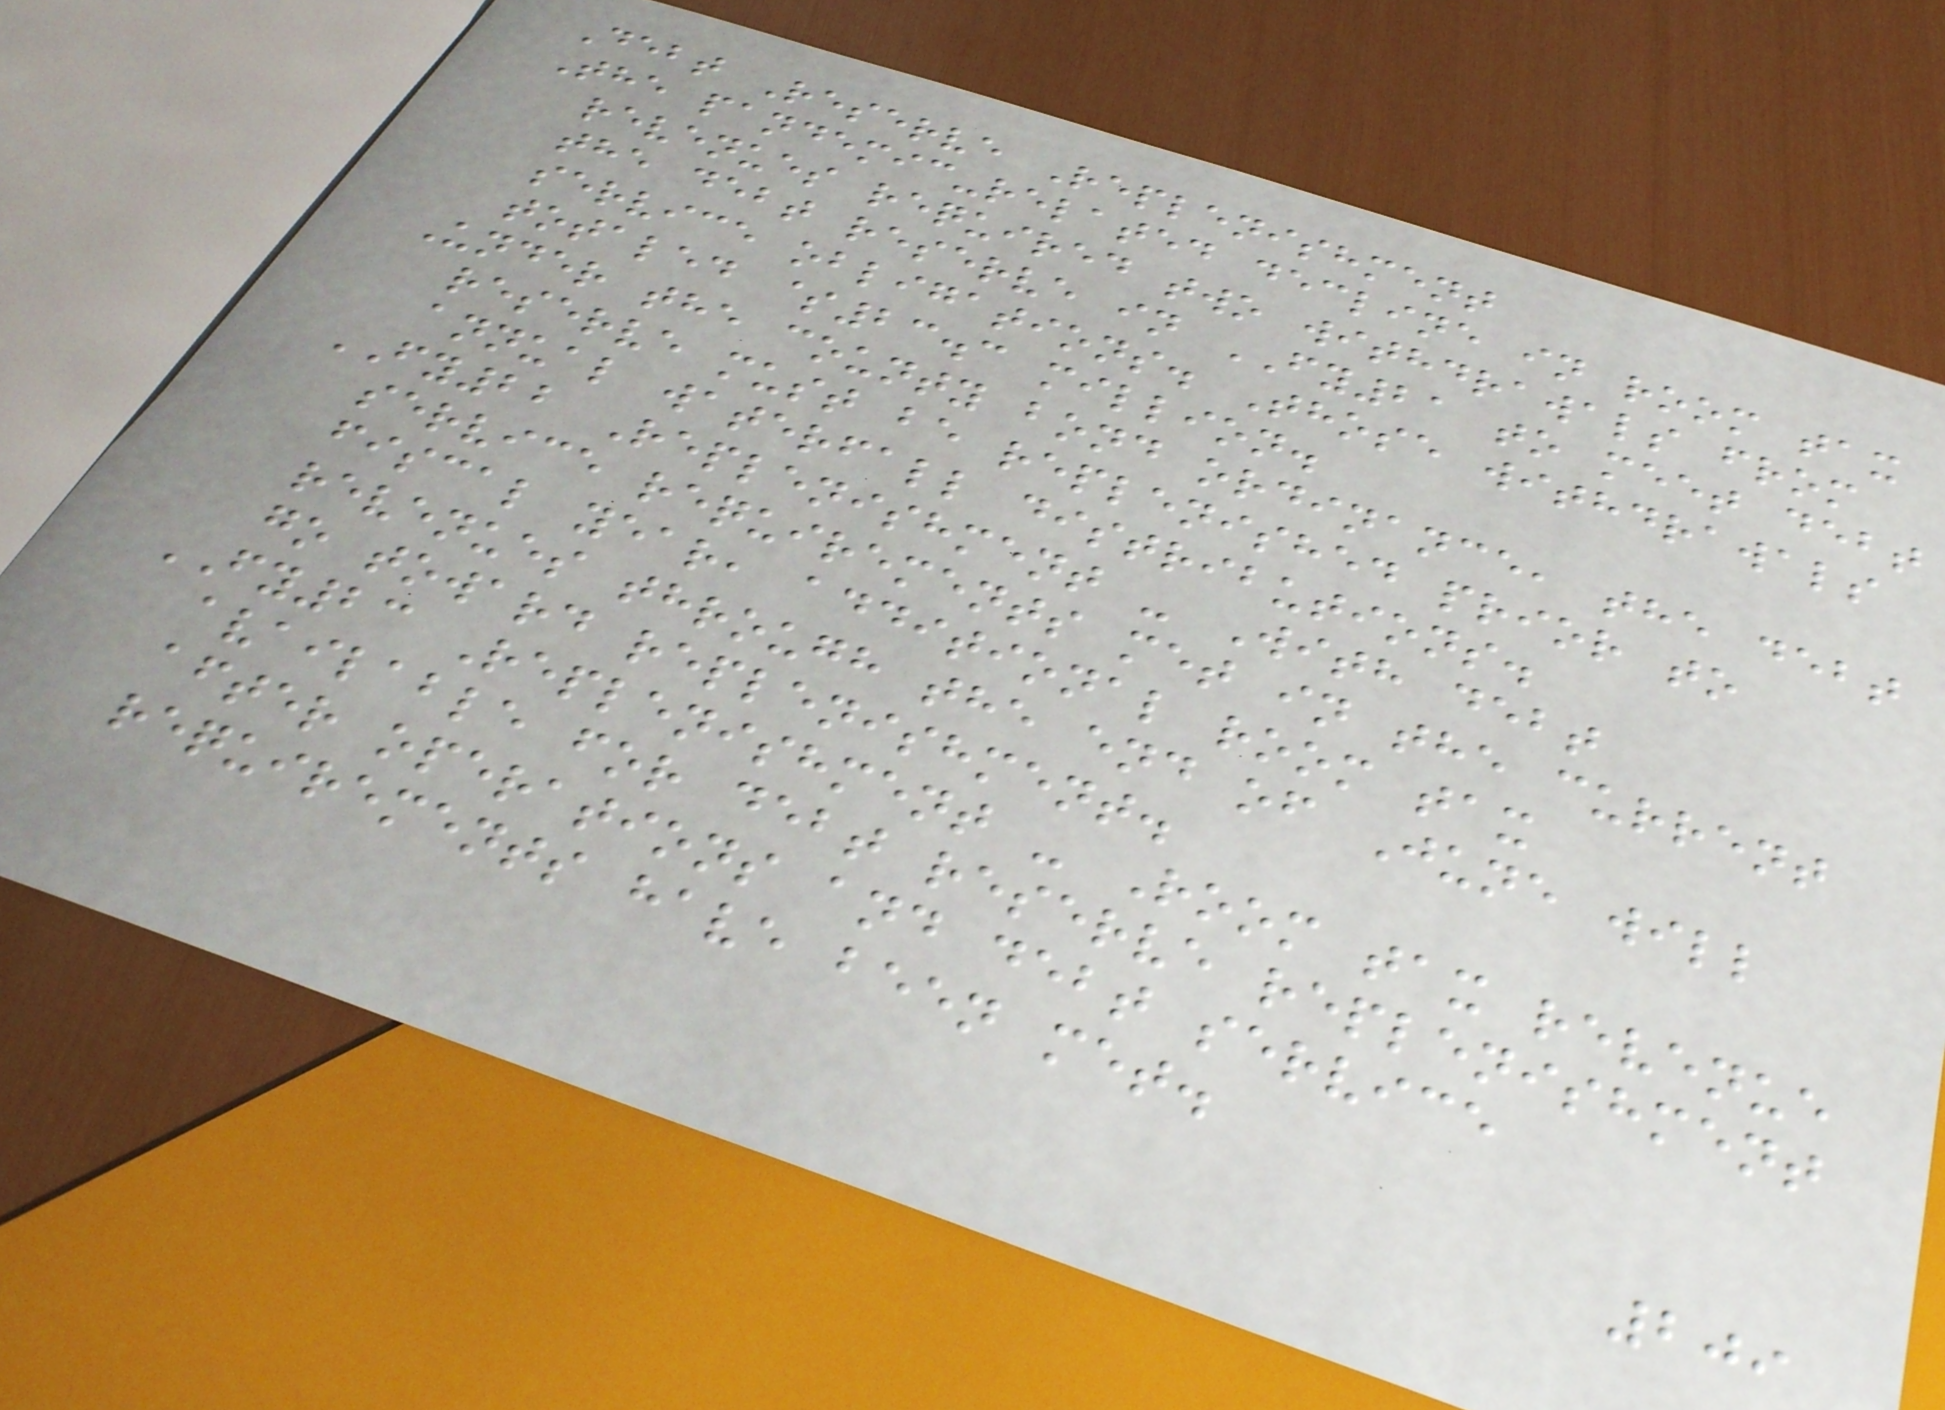Debt Reserve Replenishment
The pandemic-related decline in room tax
revenues required two withdrawals from
the debt reserve in FY21 to meet debt
service obligations. Those withdrawals
totaled $23.3 million.
Under the county bond ordinance, the debt
reserve must be replenished prior to
annual waterfall distributions.
FY22 Replenishment - With debt
service requirements met in the current
fiscal year, additional room tax
revenues through the end of June will
go toward replenishment.
FY23 Replenishment - Room tax revenue
available for debt reserve replenishment
after operations and debt service
requirements have been met.
209
